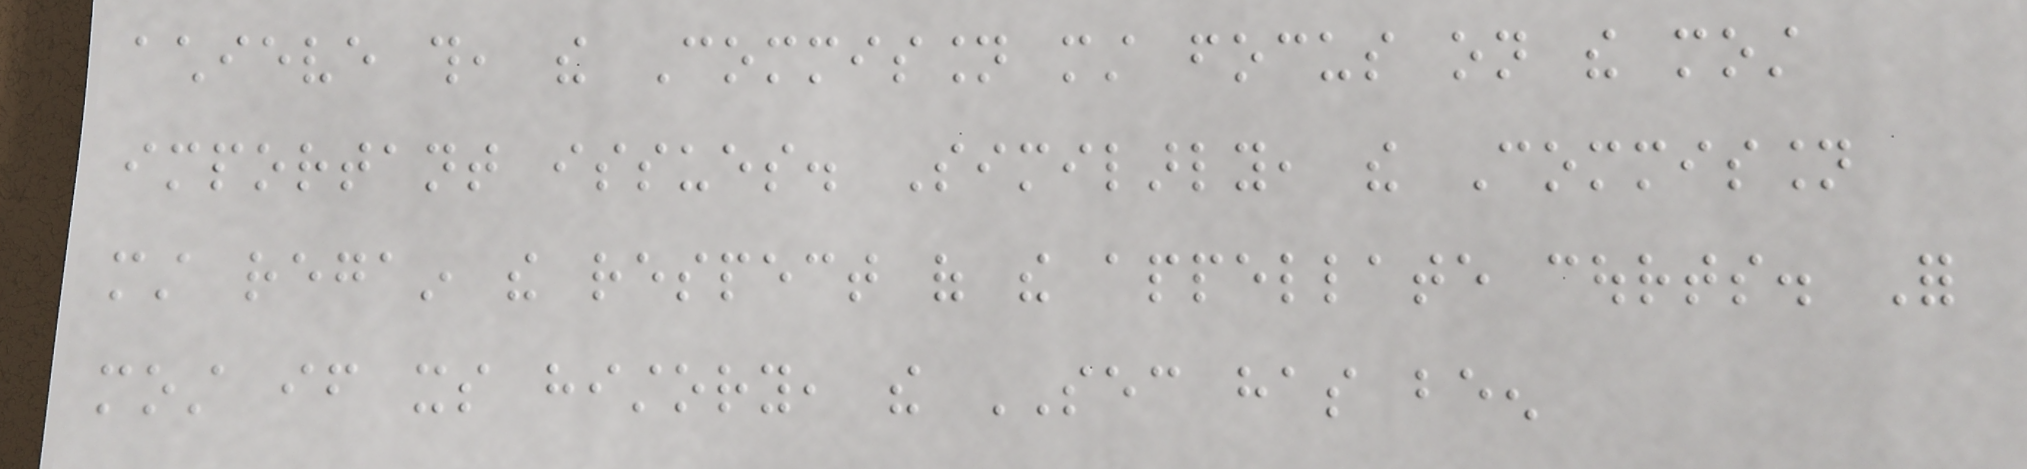achieve this, the Commission must focus on the most
important issues. Similarly, the Commission
must regain the respect of the appellate courts. For
most if its history, the SEC has been
